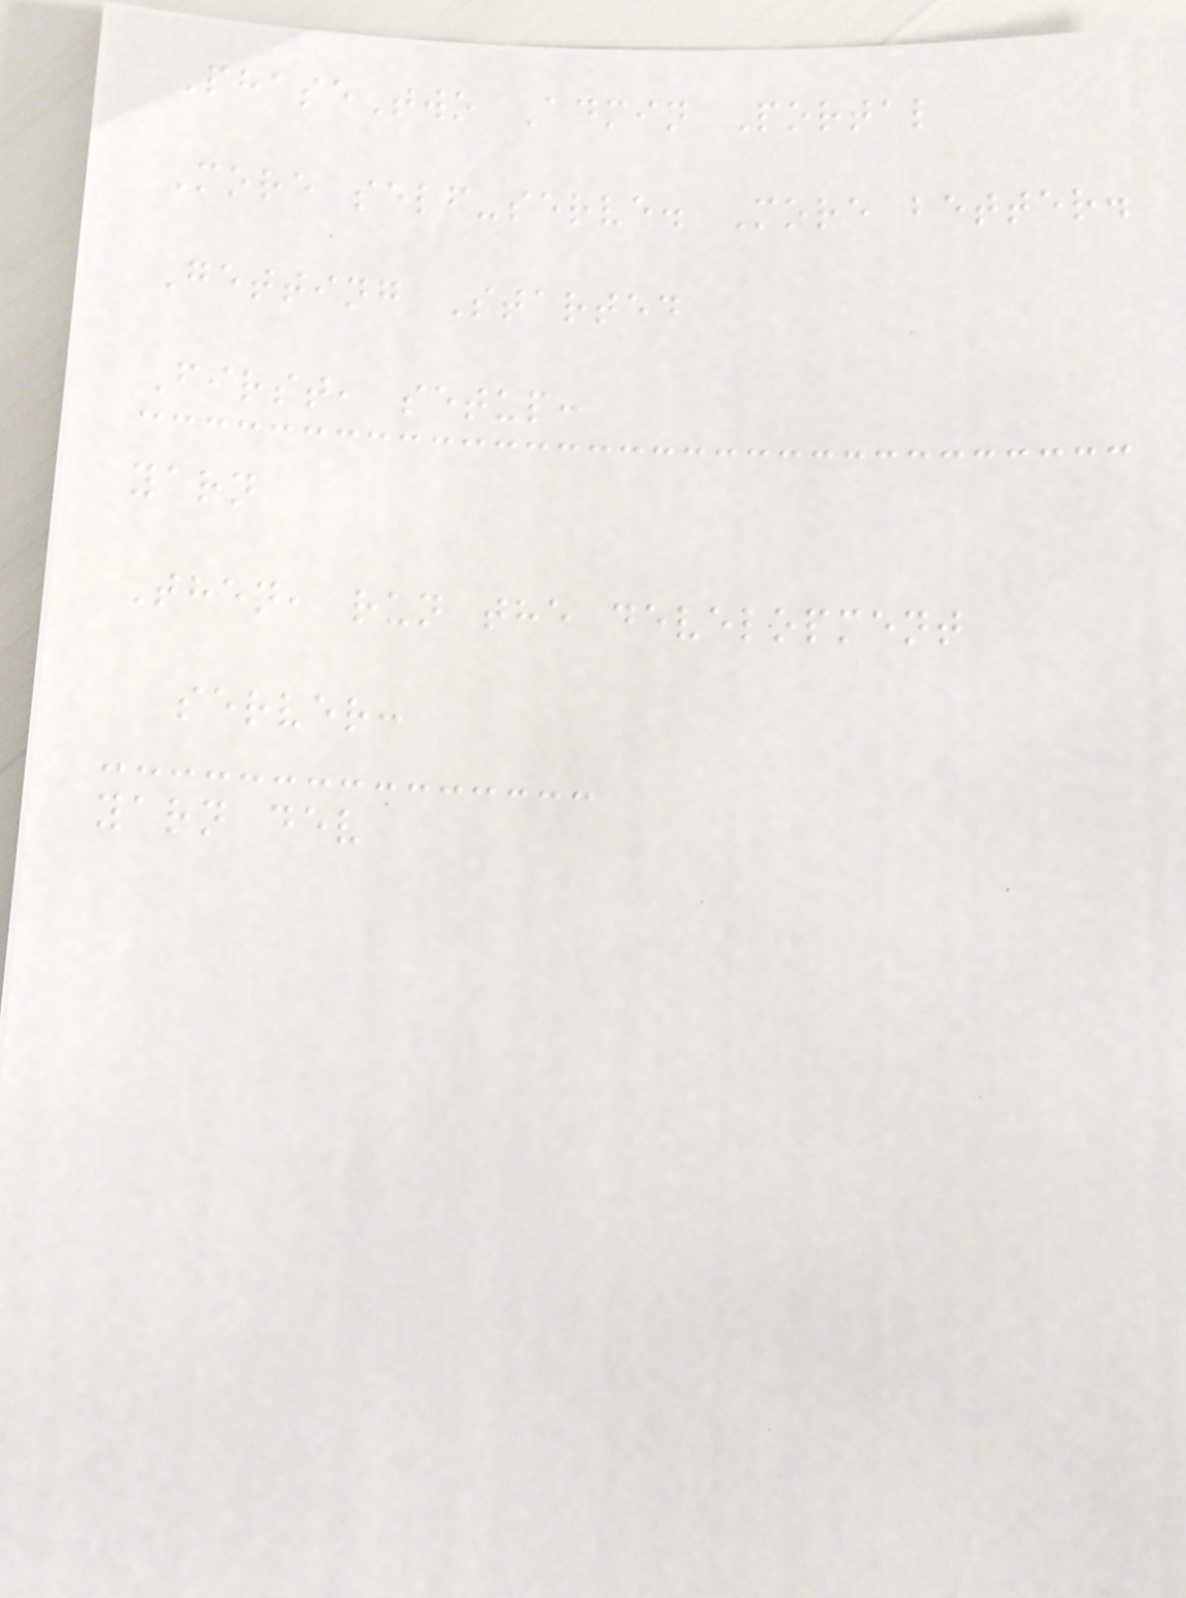PhaseTwo Admin Portal
More self-serve. More better.
Getting Started
First, setup:
yarn
Then, run the development
server:
yarn dev
